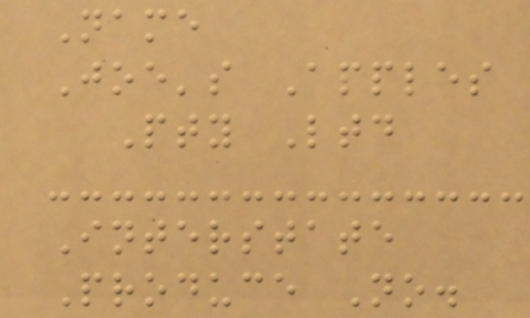Name
Joe's Apples
Pty Ltd
Interstate
Produce No.
